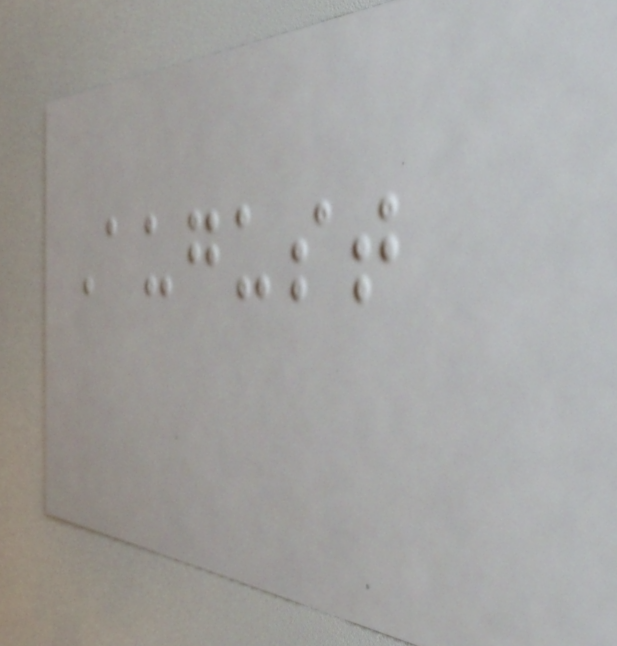August
